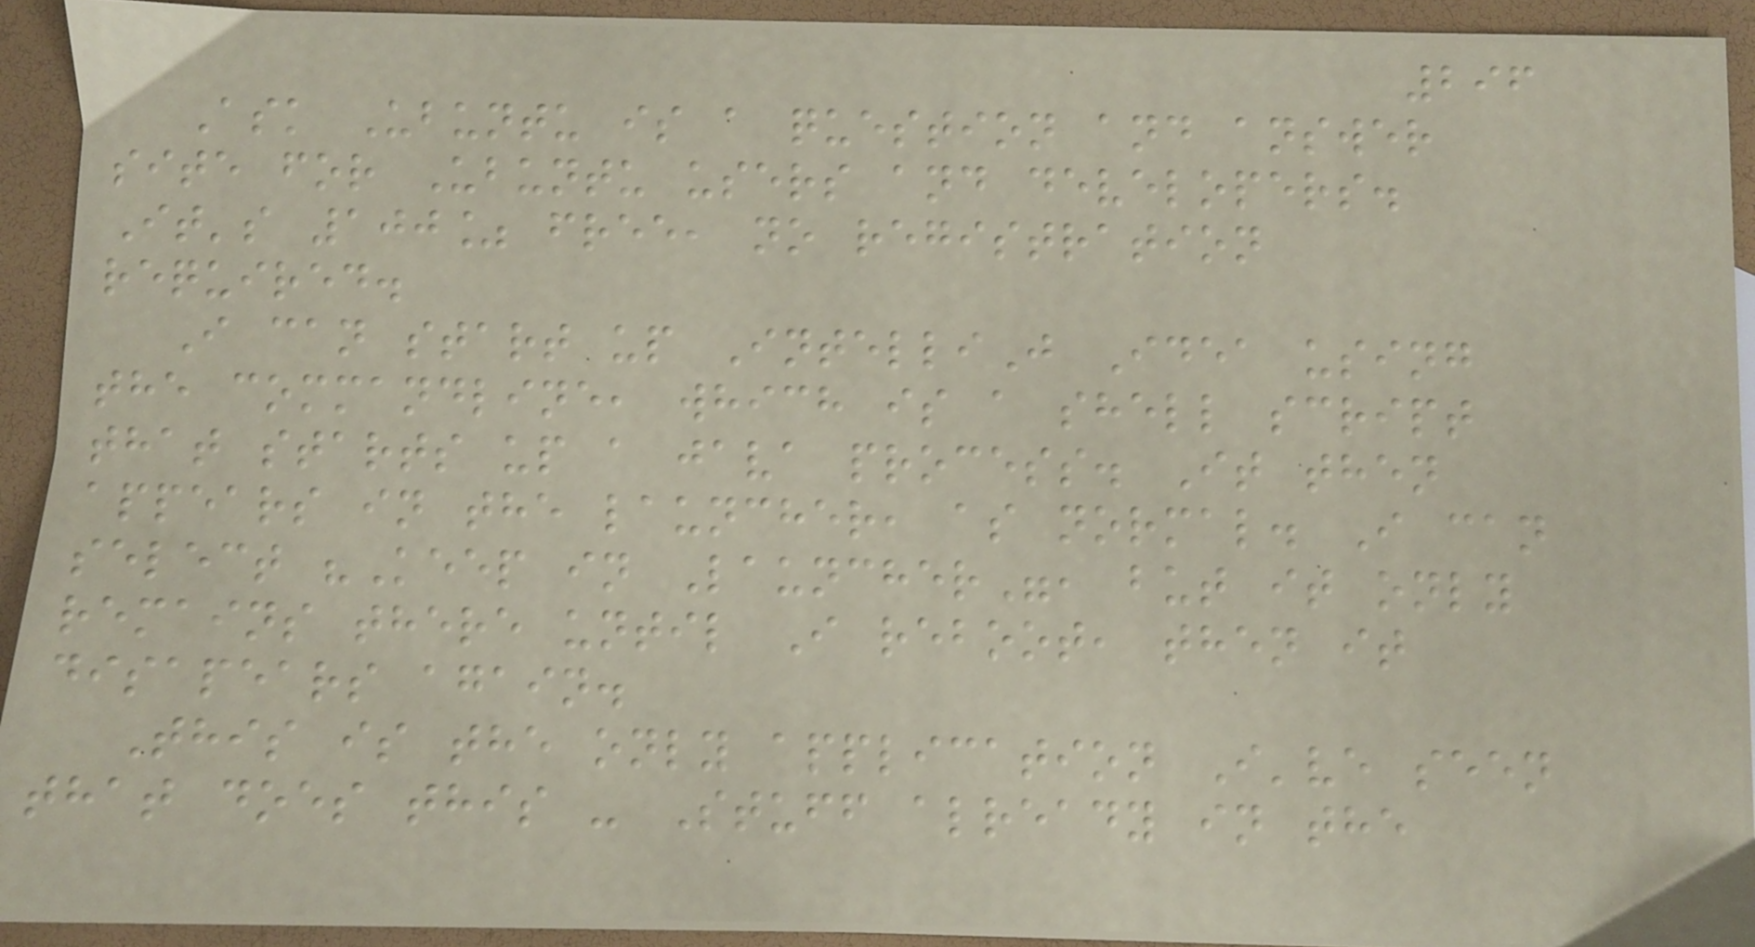296
Ask Ubuntu is a question and answer
site for Ubuntu users and developers.
It's 100% free, no registration
required.
I can start up IntelliJ Idea using
the commandline, which is a shell script
that starts up a java process. It then
appears in the launcher, as normal. I can
select "Keep in Launcher", but it only
remains there until I reboot, then it
disapears again.
This is the only application I've seen
that does this - Stuff already in the
